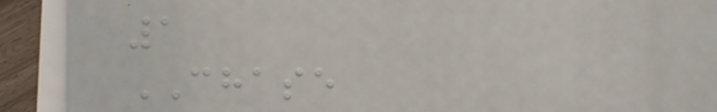1
CHASE
